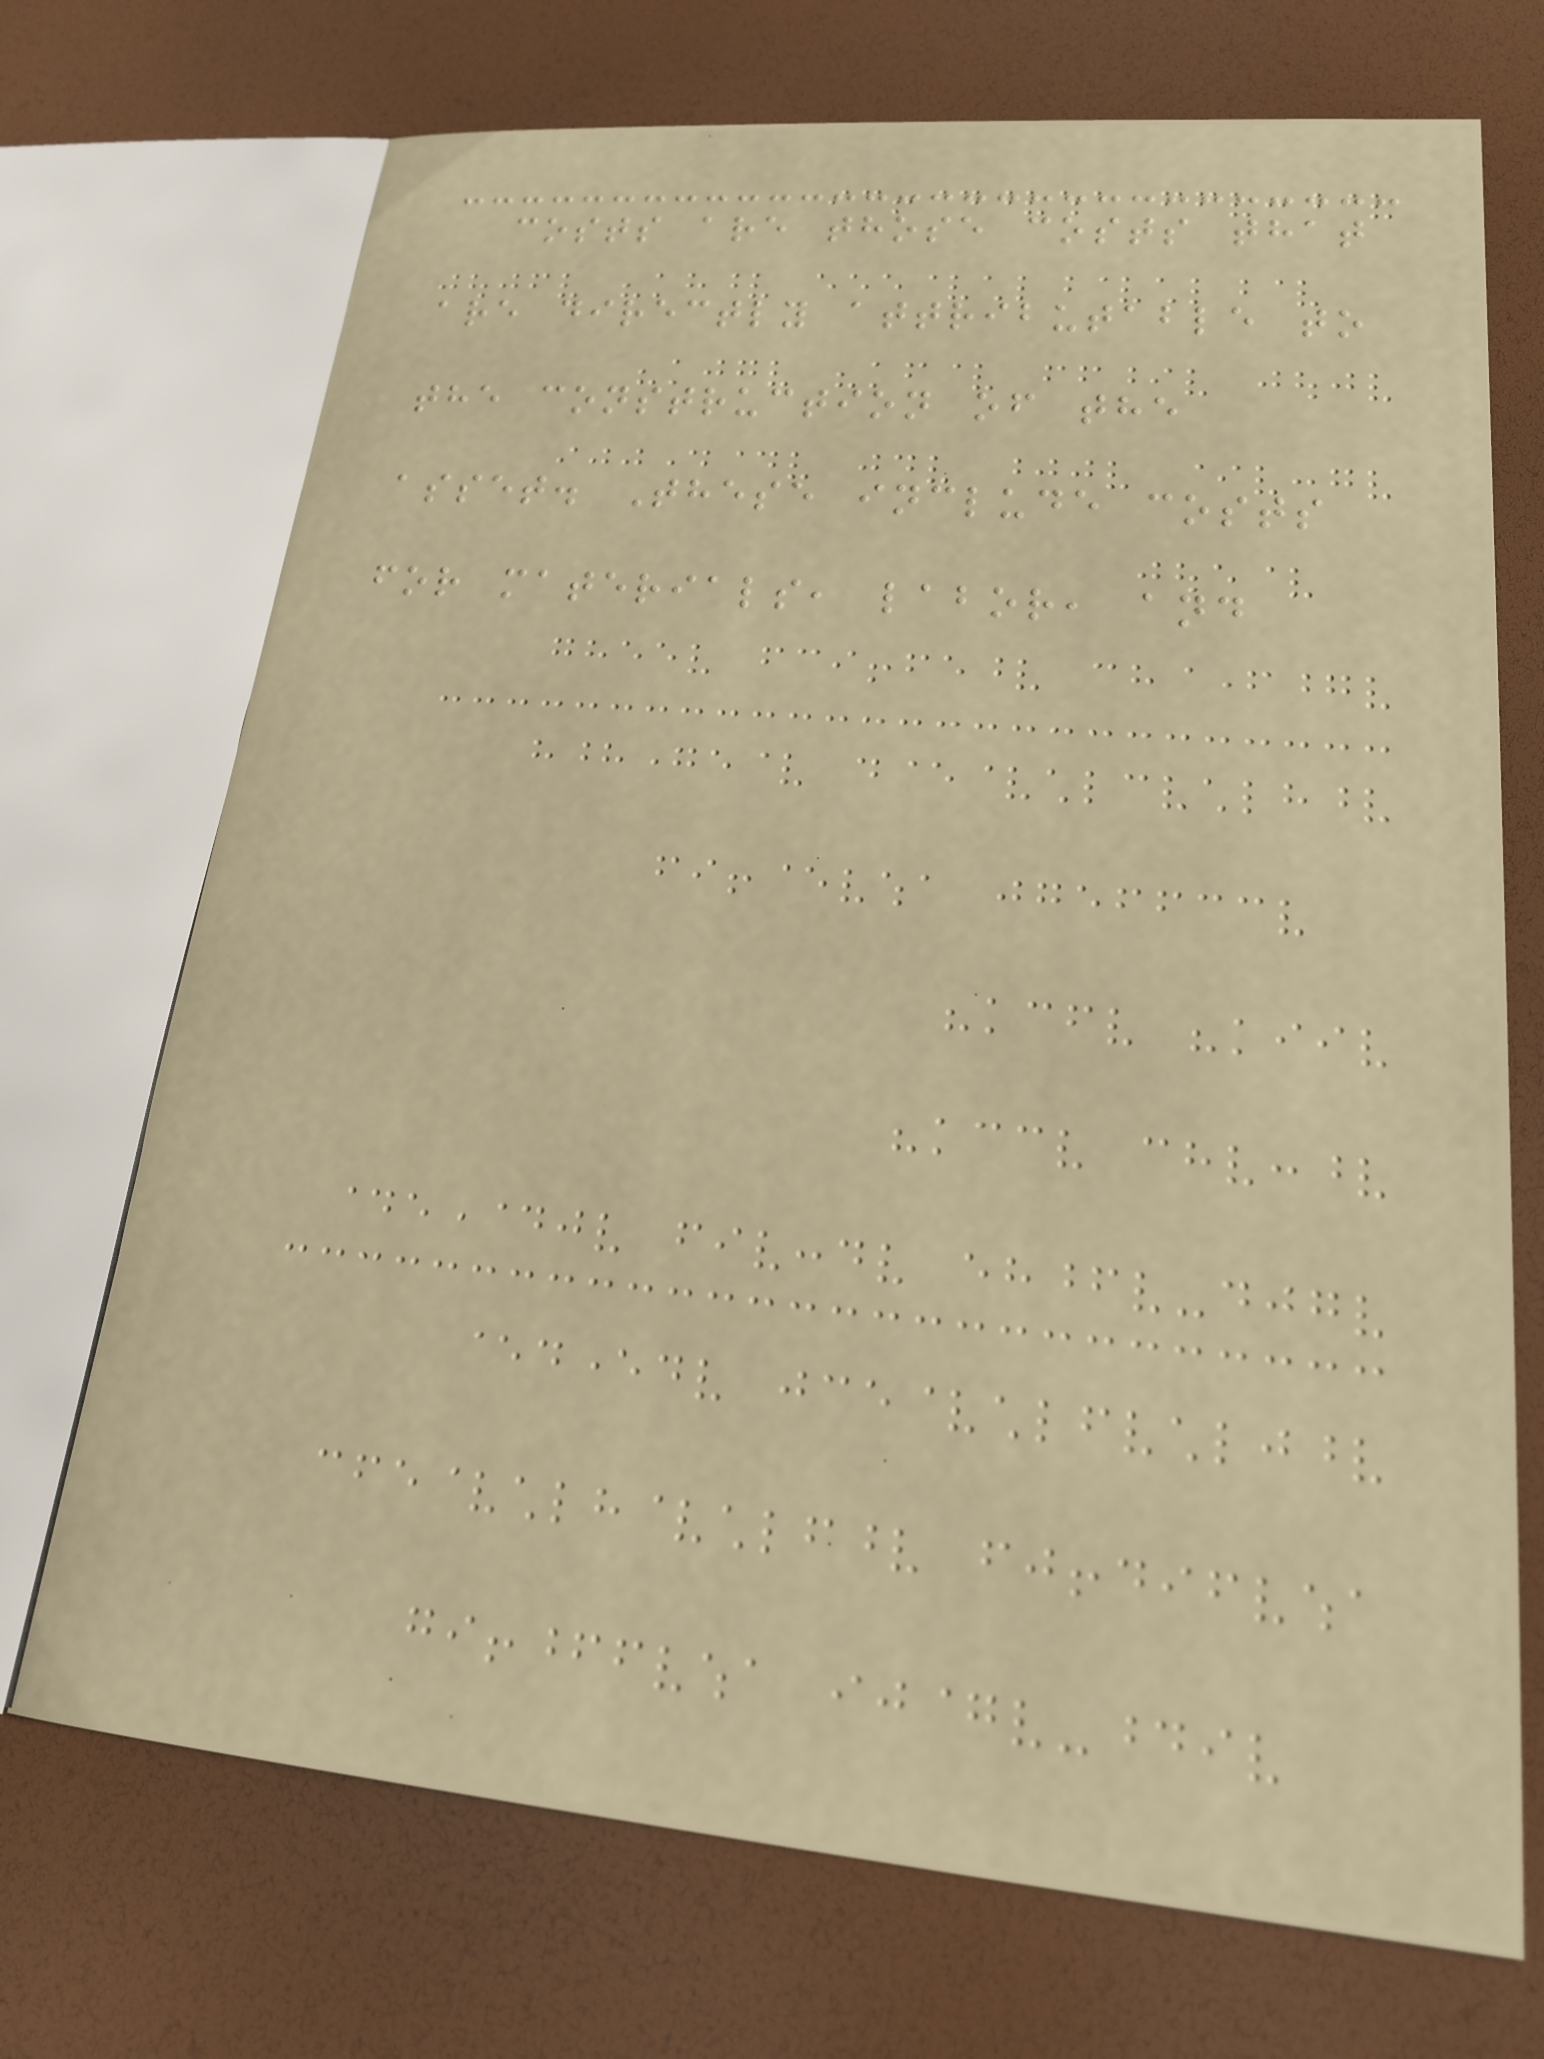costs are those costs that
are directly attributable to
the construction of the
asset. These include costs
for materials, labor, and
